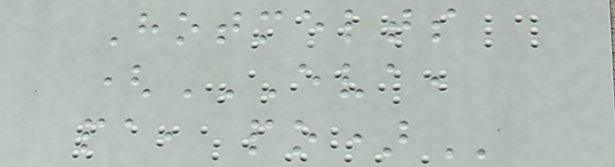Hotmelts
(EVA,
PA, PO)
